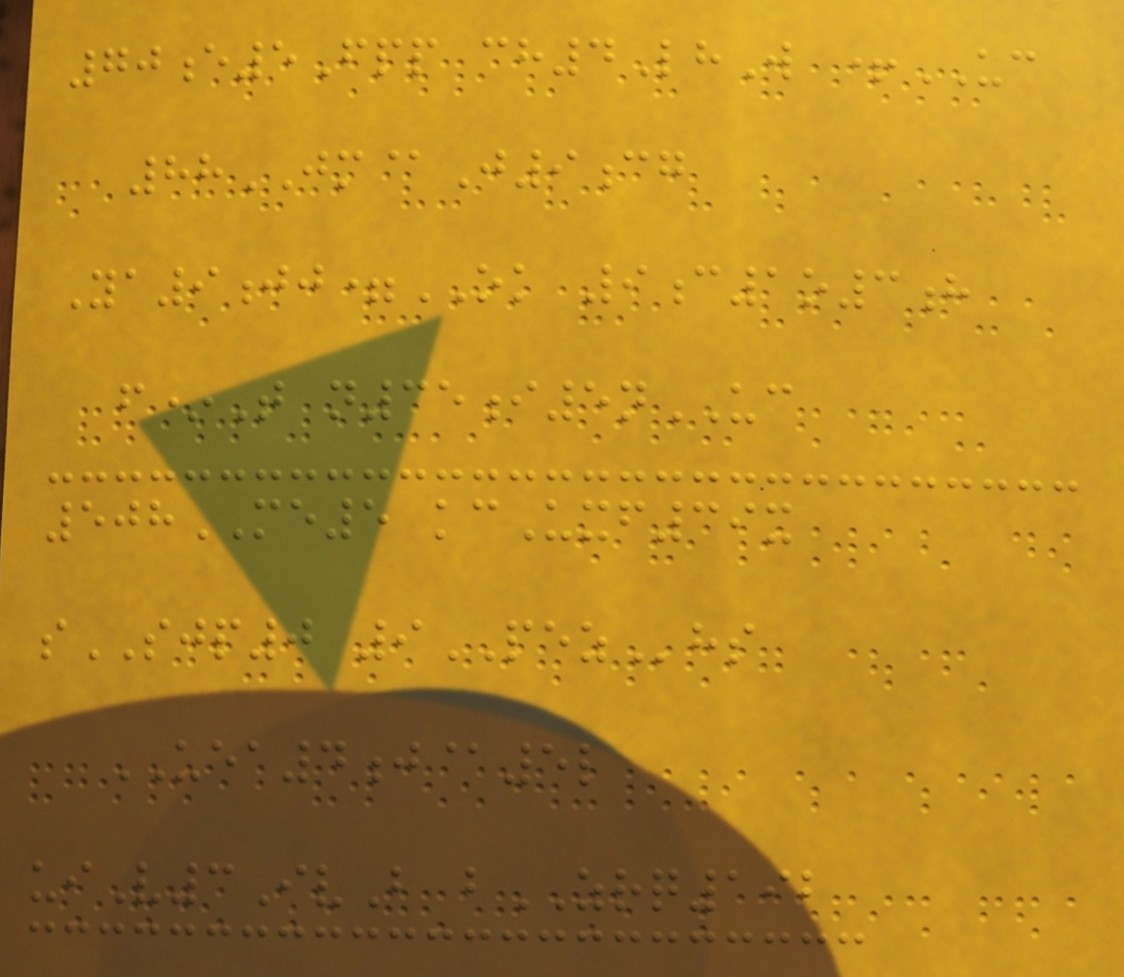70e5Fpp ch4LhW +UC
88JM@J9cg
Ya9jj=OK 9c1o3h
f*T n35i5nUC
508ME5 kcUxf39x
sSJP0 9PEZhs
UEA4j@5l
uiV3IvB bZRQ192
